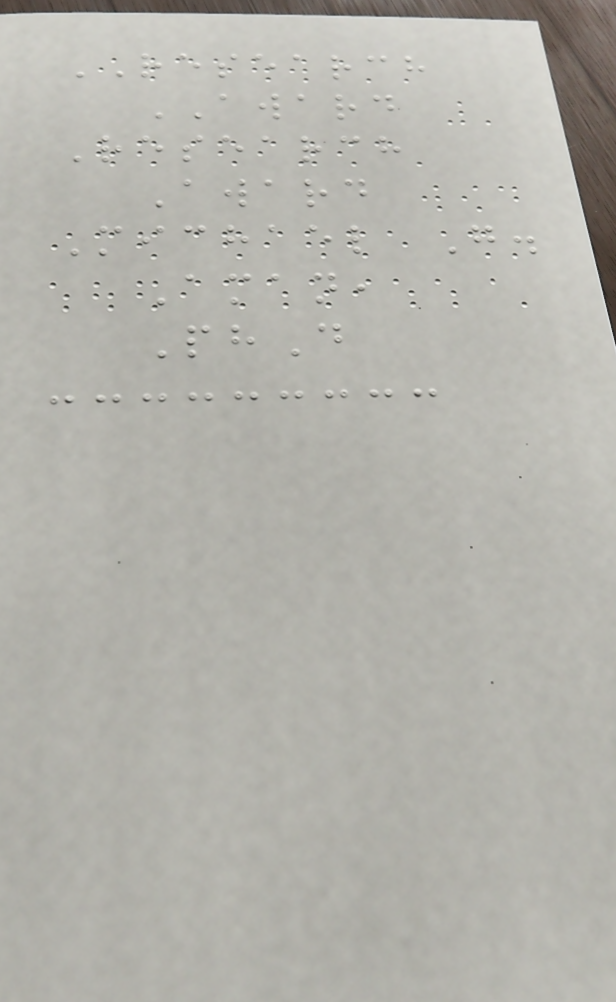RESEARCH
AWARD
Research
Award
Michael G.
Aman,
PhD
